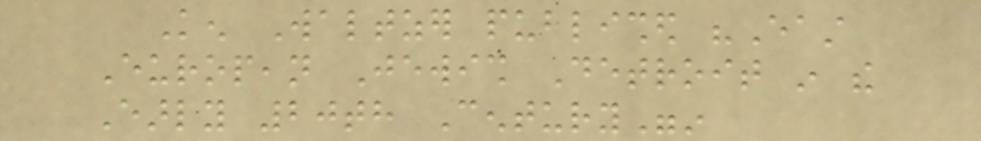Ken Waltzer published "East
European Jewish Detroit in the
Early 20th Century"in
